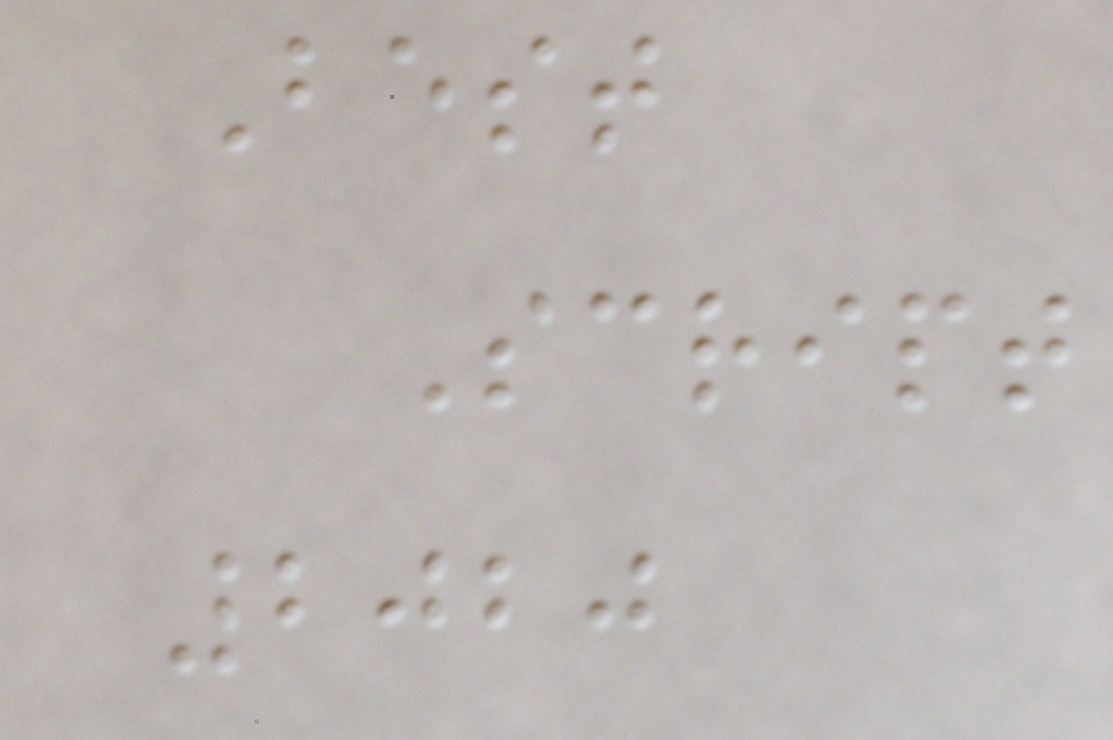Best
Script
2020
